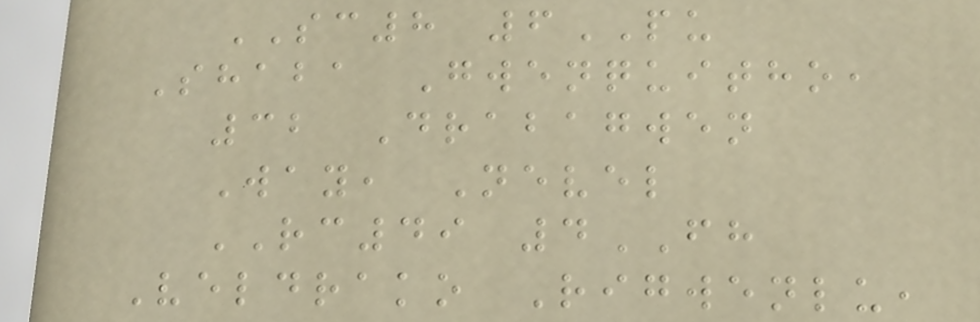SC8 6PU
Shaba Gwenquitho,
32 Drabagwen
Way, Nevel
RC49 4FH
Veldrako Rigwenlu,
